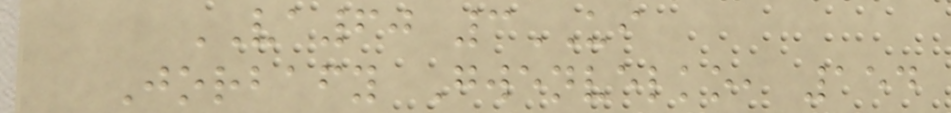VA60 3UI
Jorbafy Gwenvelko, 154
